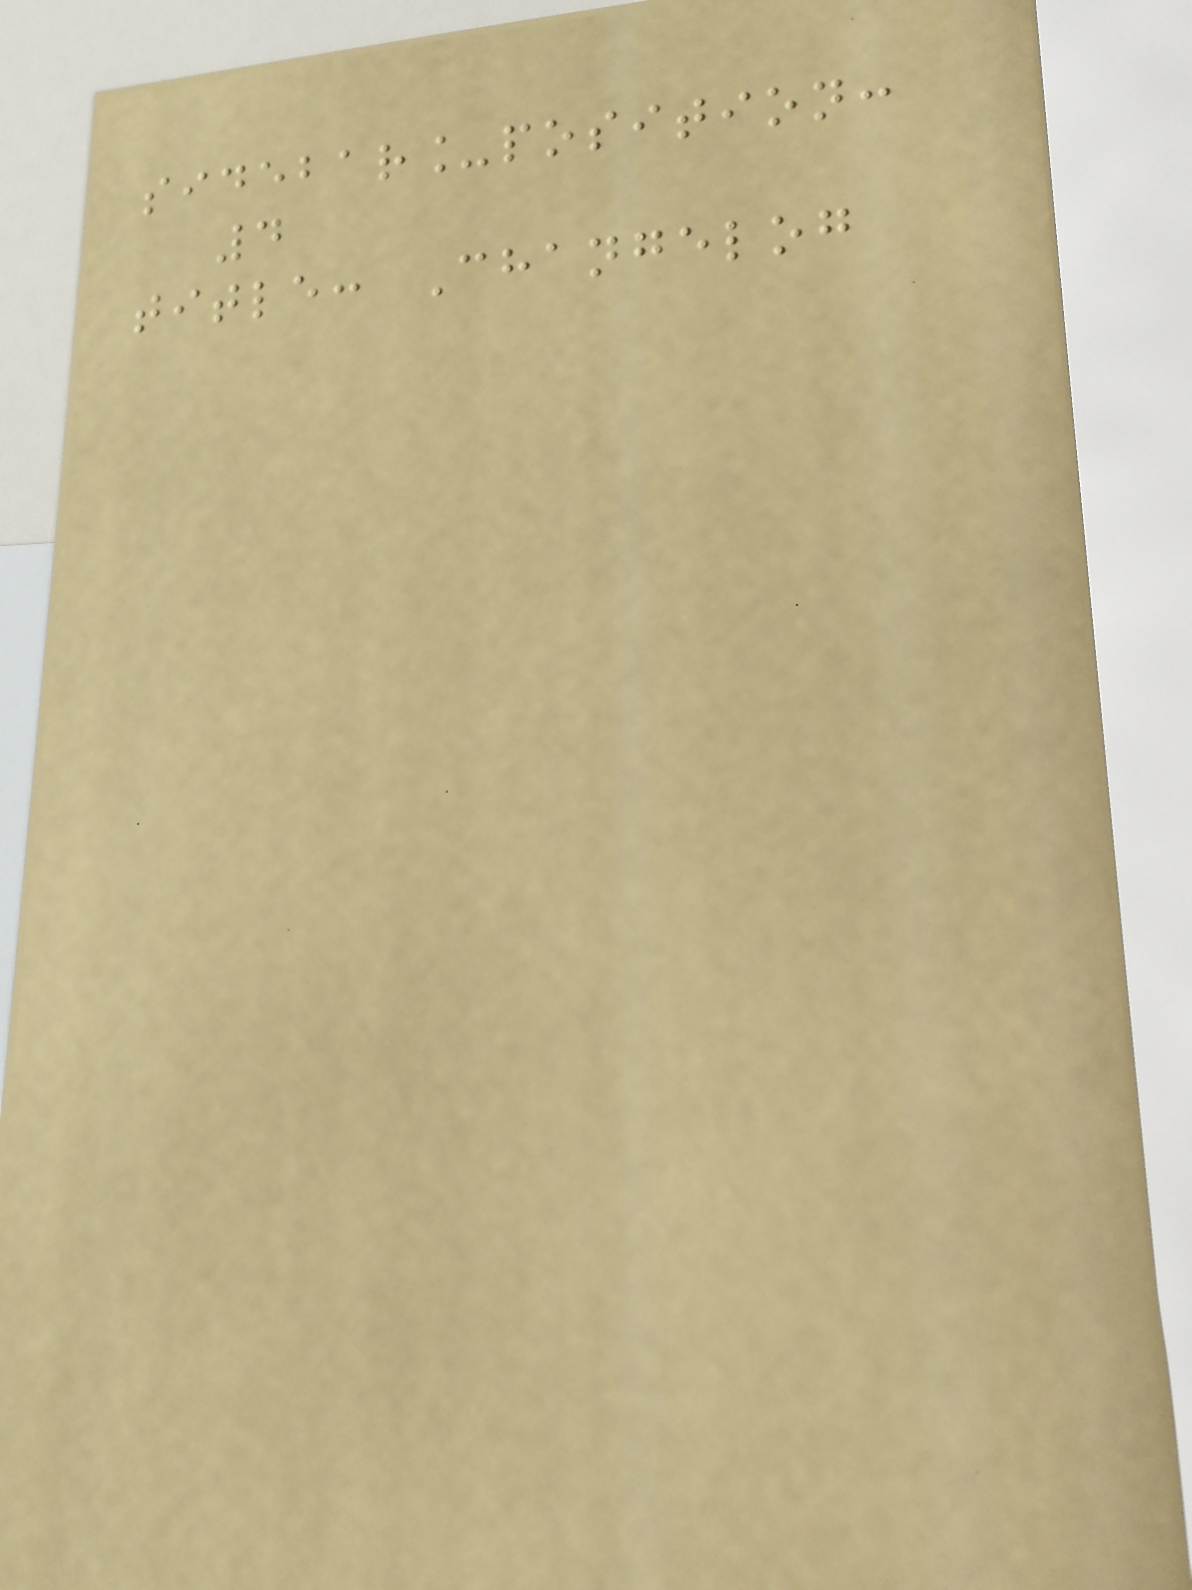sidebar_position:
4
title: Changelog
